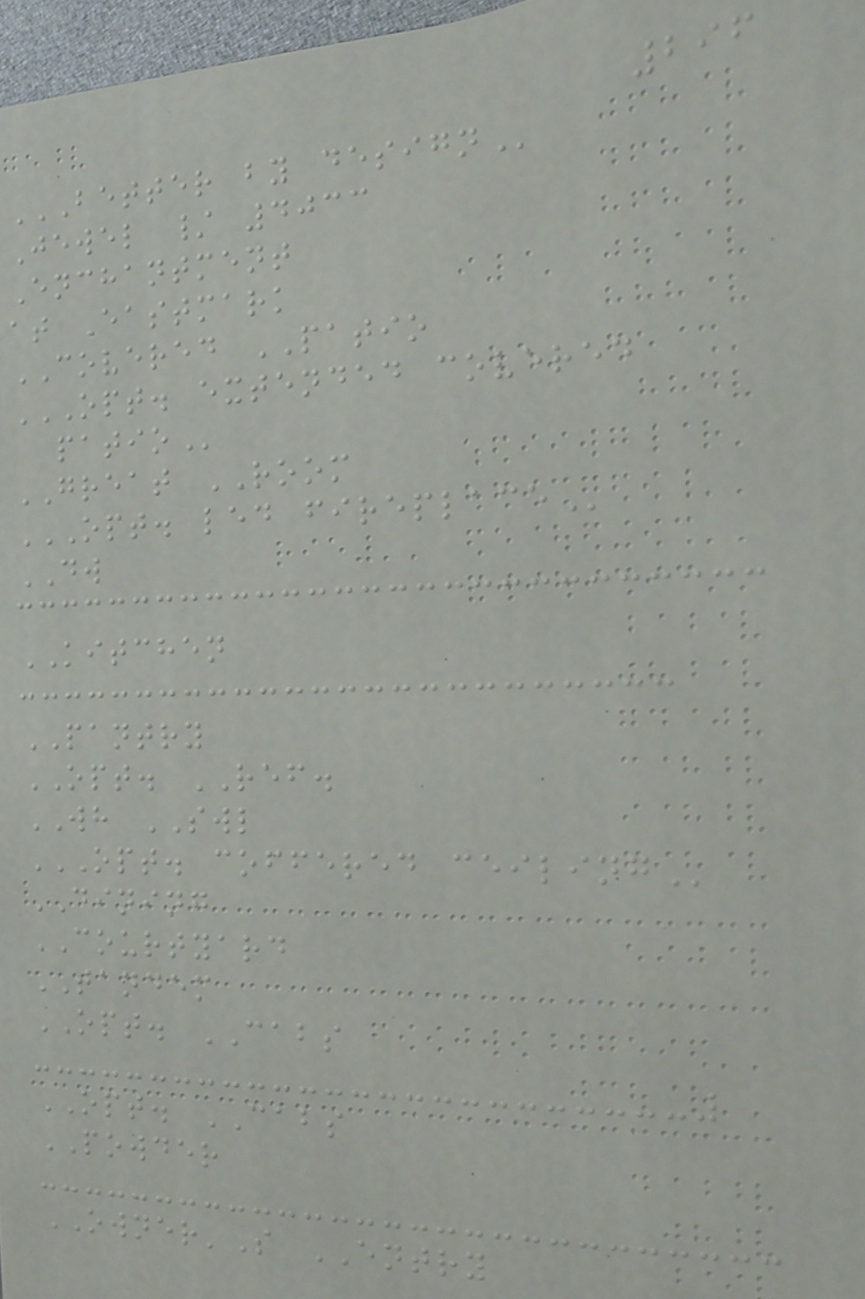296
BETTER BY DESIGN
Jewel / 4033
Enchantment
at Eastmark
COVERED PATIO
OPT. EXTENDED COVERED
PATIO
GREAT ROOM
OPT. LED FIREPLACE
DW
KITCHEN
PANTRY
OPT. REF.
WH SWL
OPT. COFFERED CEILING
DINING
COURTYARD
TANDEM
OPT. CABS
OPT. CABS
POWDER
OWNER'S ENTRY
